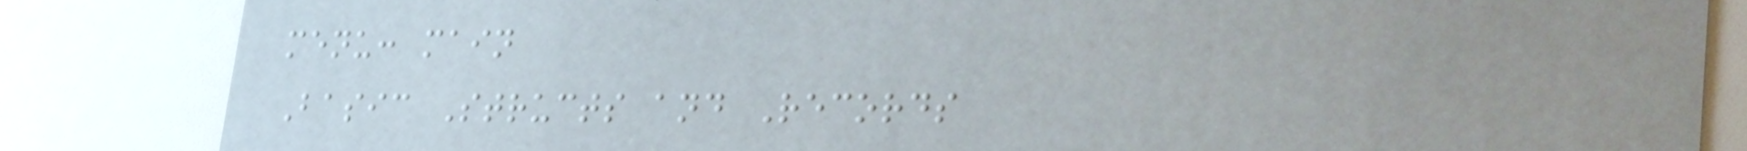menu: main
Basic Structs and Records
